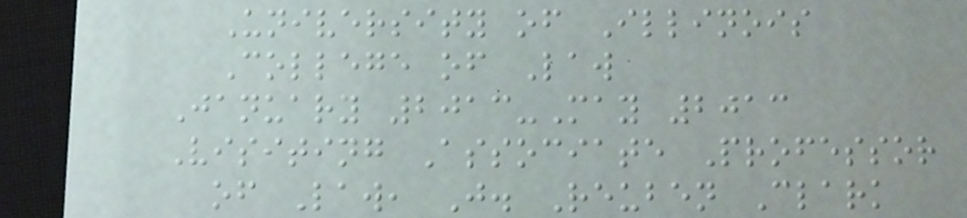University of Illinois
College of Law
January 2013-May 2013
Visiting Associate Professor
of Law, J. Reuben Clark
